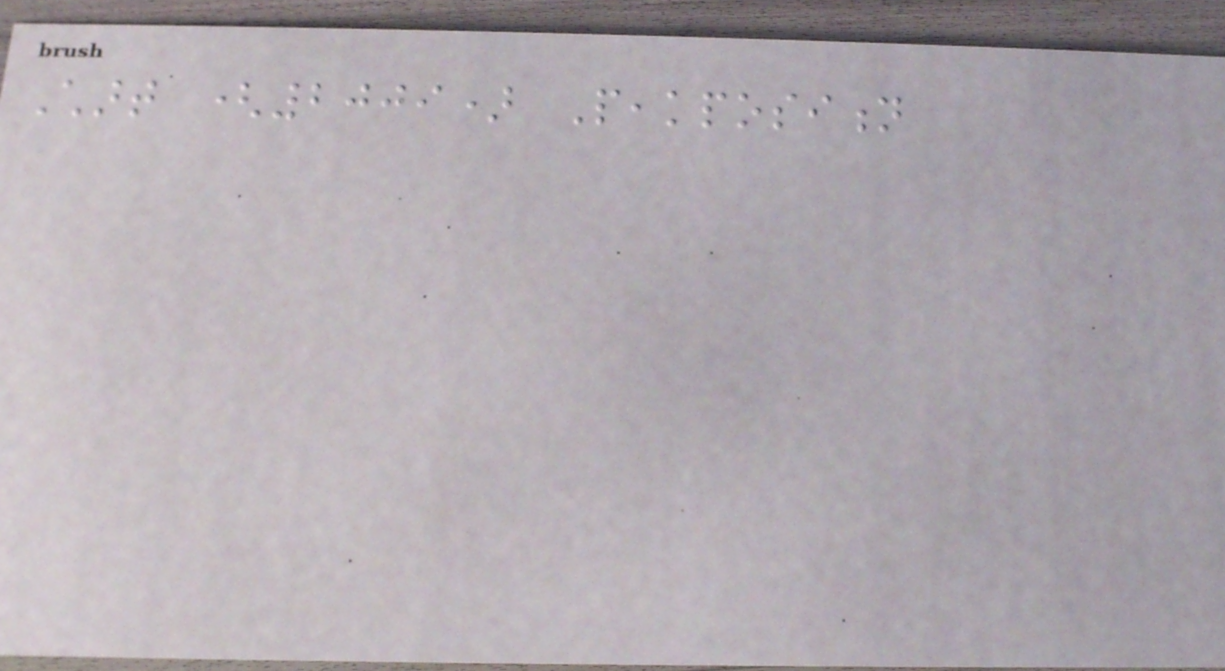Chart (2009) Peakposition
